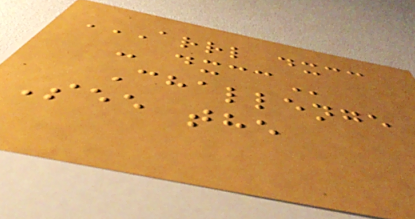ARRL DXCC
- DXCC
Challenge
See the
